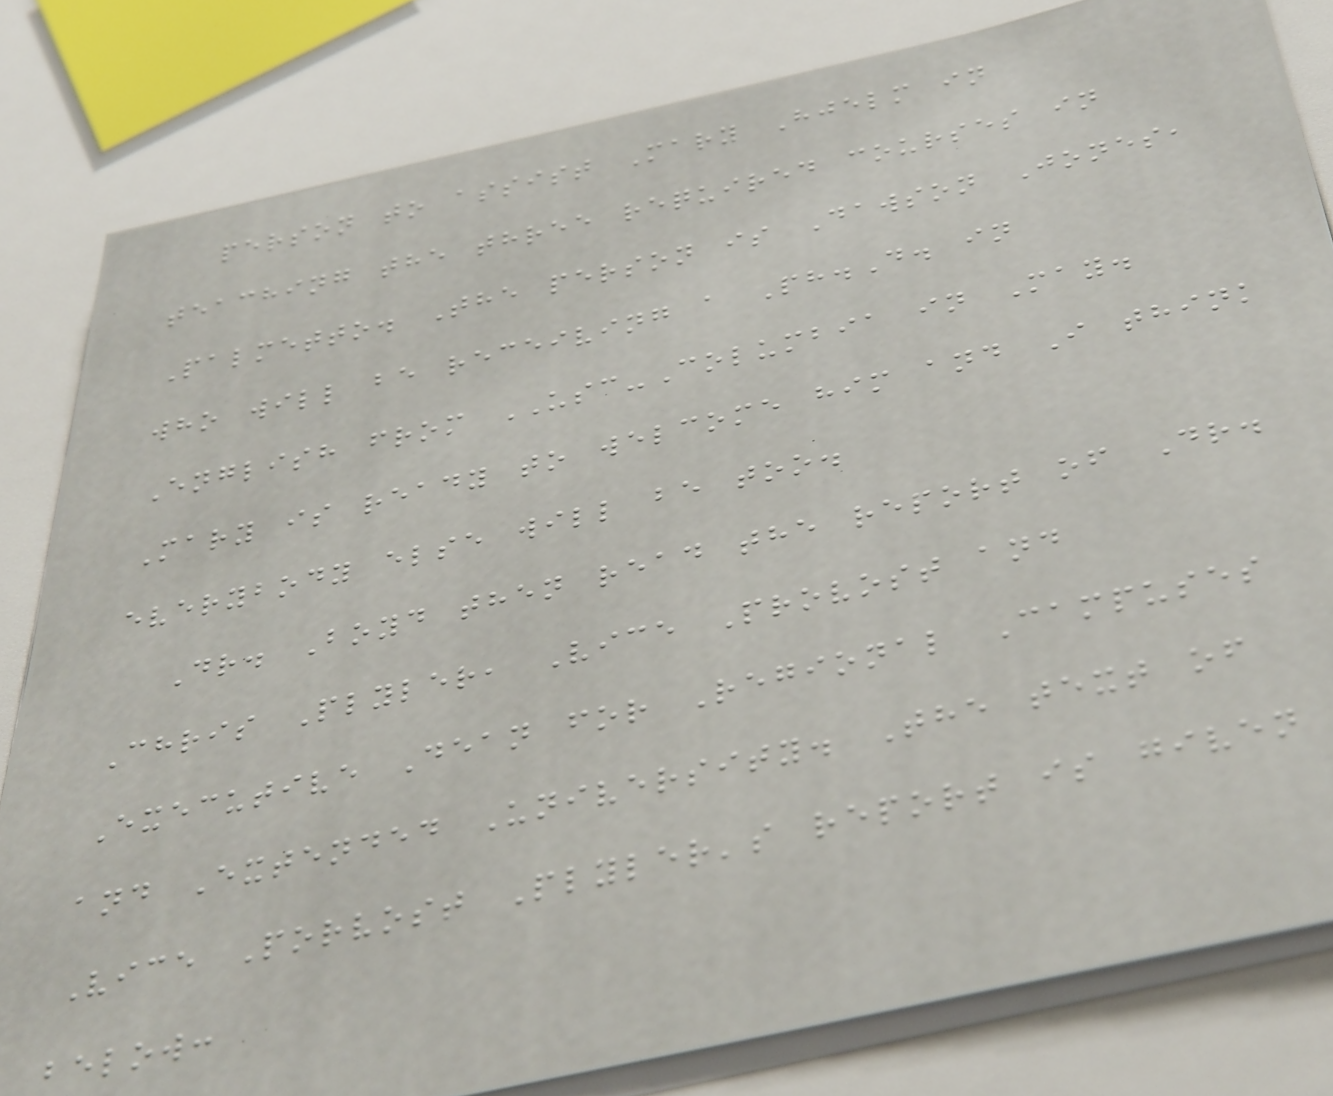person to assist Mary Hjelm in
teaching the three required courses in
Palmetto. The person is Dawson Jones,
who will be receiving a Ph.D. in
English from USC-Columbia in May.
Mary is ready to welcome him and I think
everybody else will be too.
Dr. Boyd then read the report of Dr.
Chris Plyler, Vice Provost and
Executive Dean for Regional Campuses
and Extended University. The text of
Vice Porvost Plyler's report is given
below:
